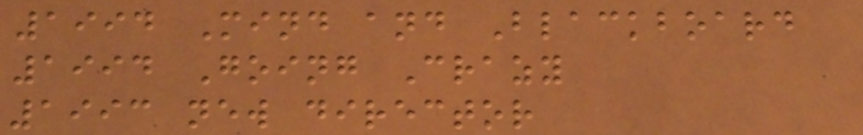1994 Mind and Blackboard
1994 Going Crazy
1993 new director
